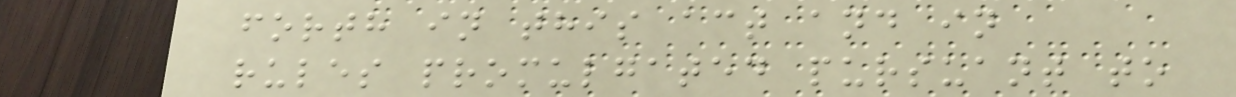forth in this act and in
rules promulgated pursuant to
